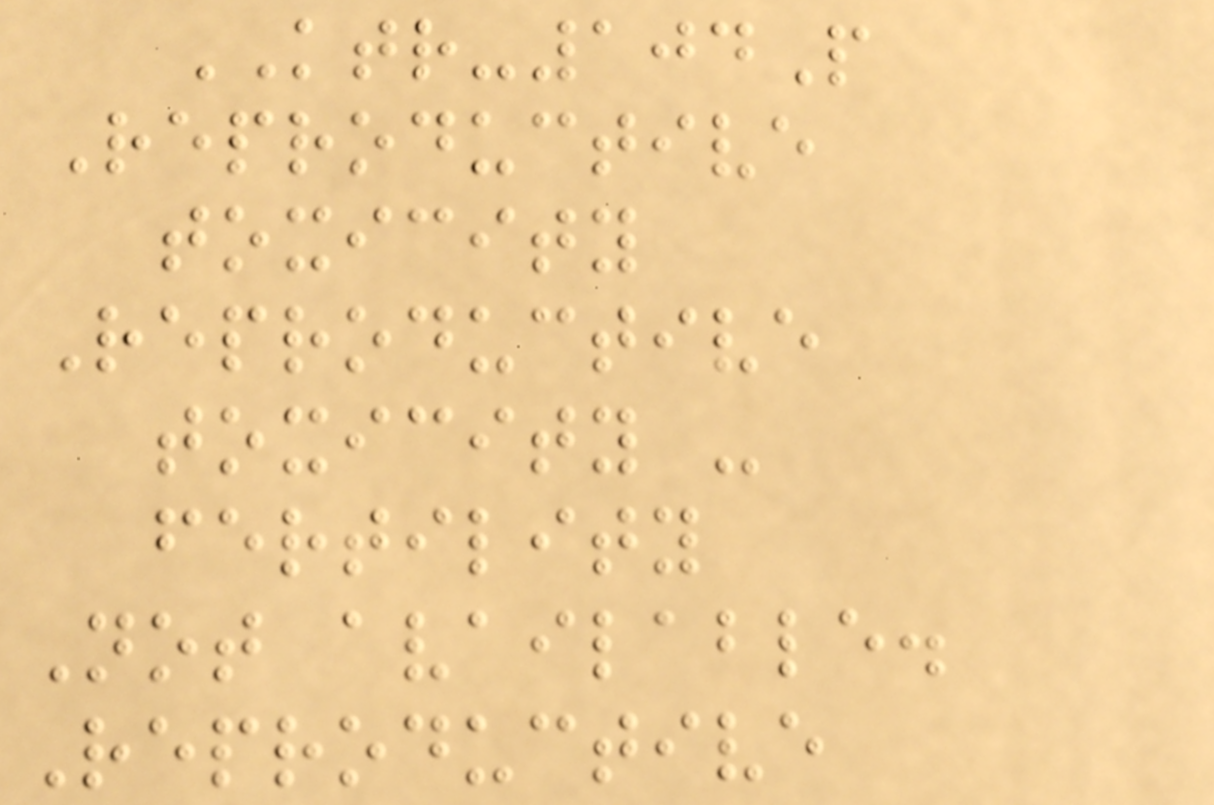KTR-104P
Reproductive
toxicity
Reproductive
toxicity -
fertility
Not available.
Reproductive
